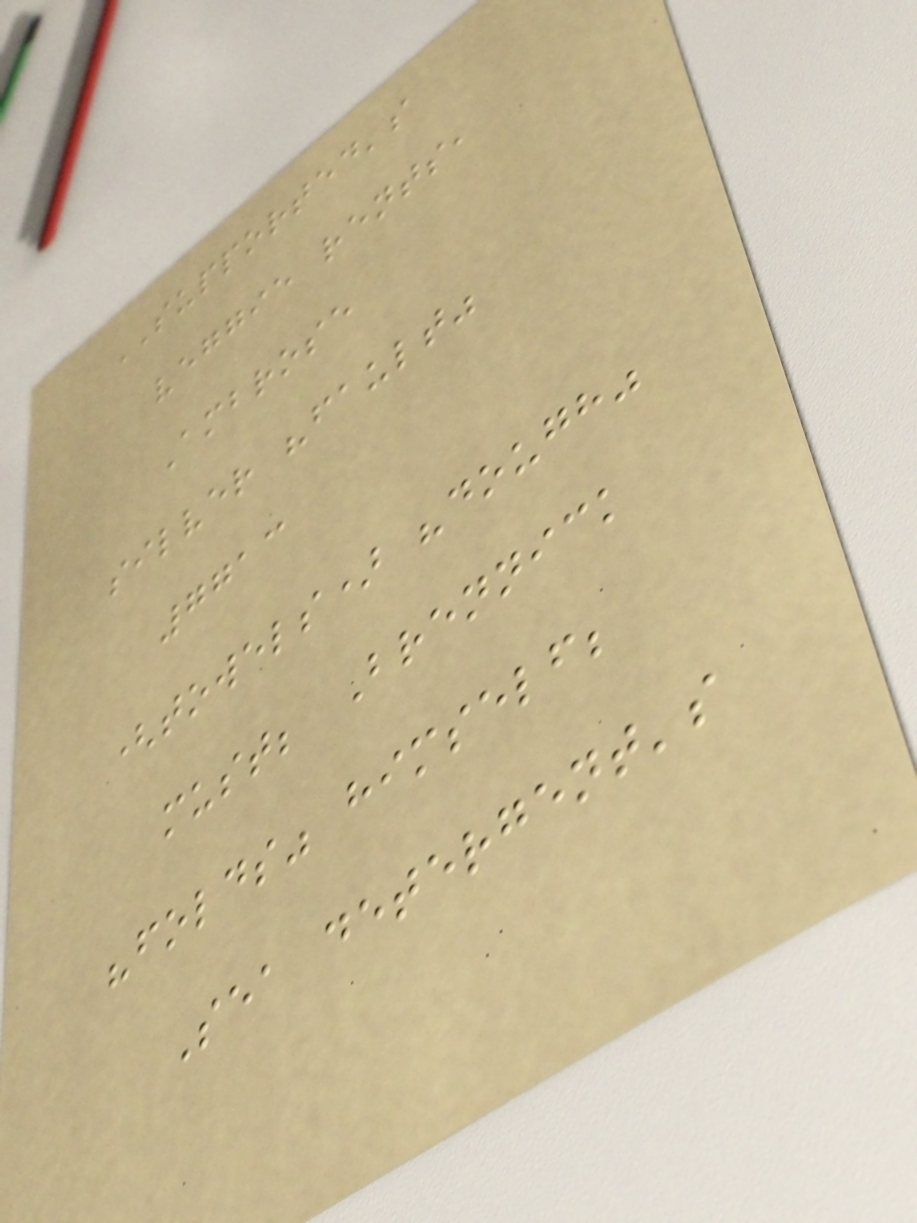SUPPORTED's
veggie rents,
Ambrose
silver "fault"
7713
(towels) "dough"
must; Brennick
"folds" himself;
Sea detergent's
